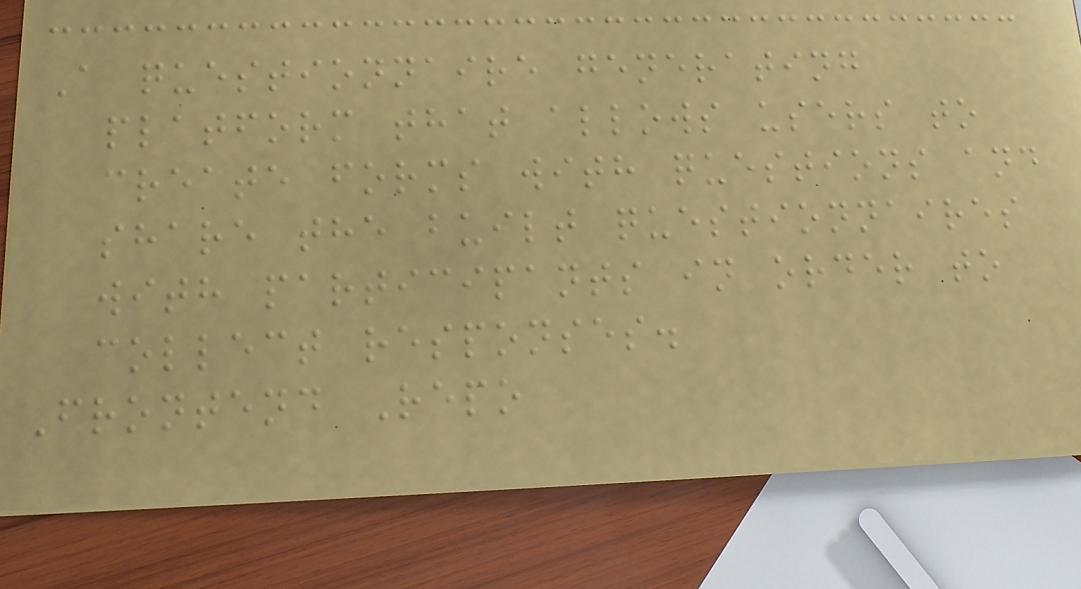A questionnaire generating
platform that allows users to
create forms with questions and
share the built questionnaires
with participants in order to
collect responses.
Frontend Repo
